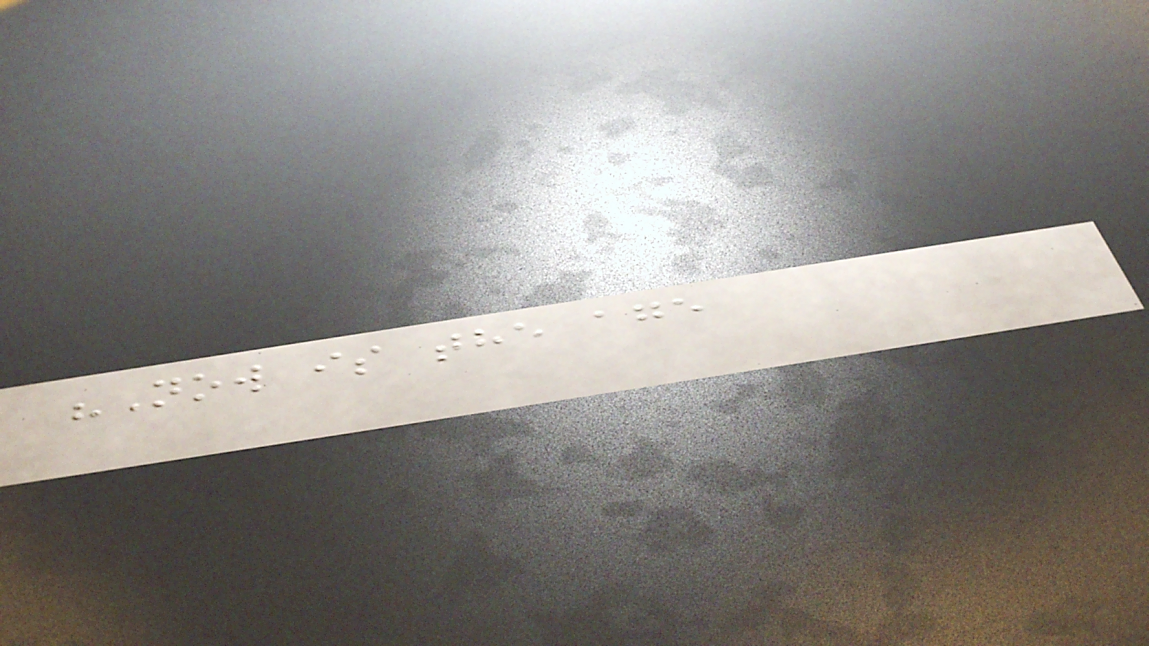"Now is the age
